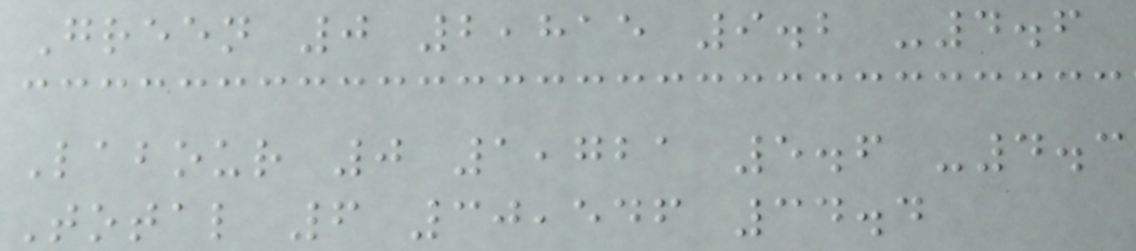Green 0 2,815 9.2 -4.6
Labour 0 1,721 5.6 -4.3
Total 6 30,546 34.4
